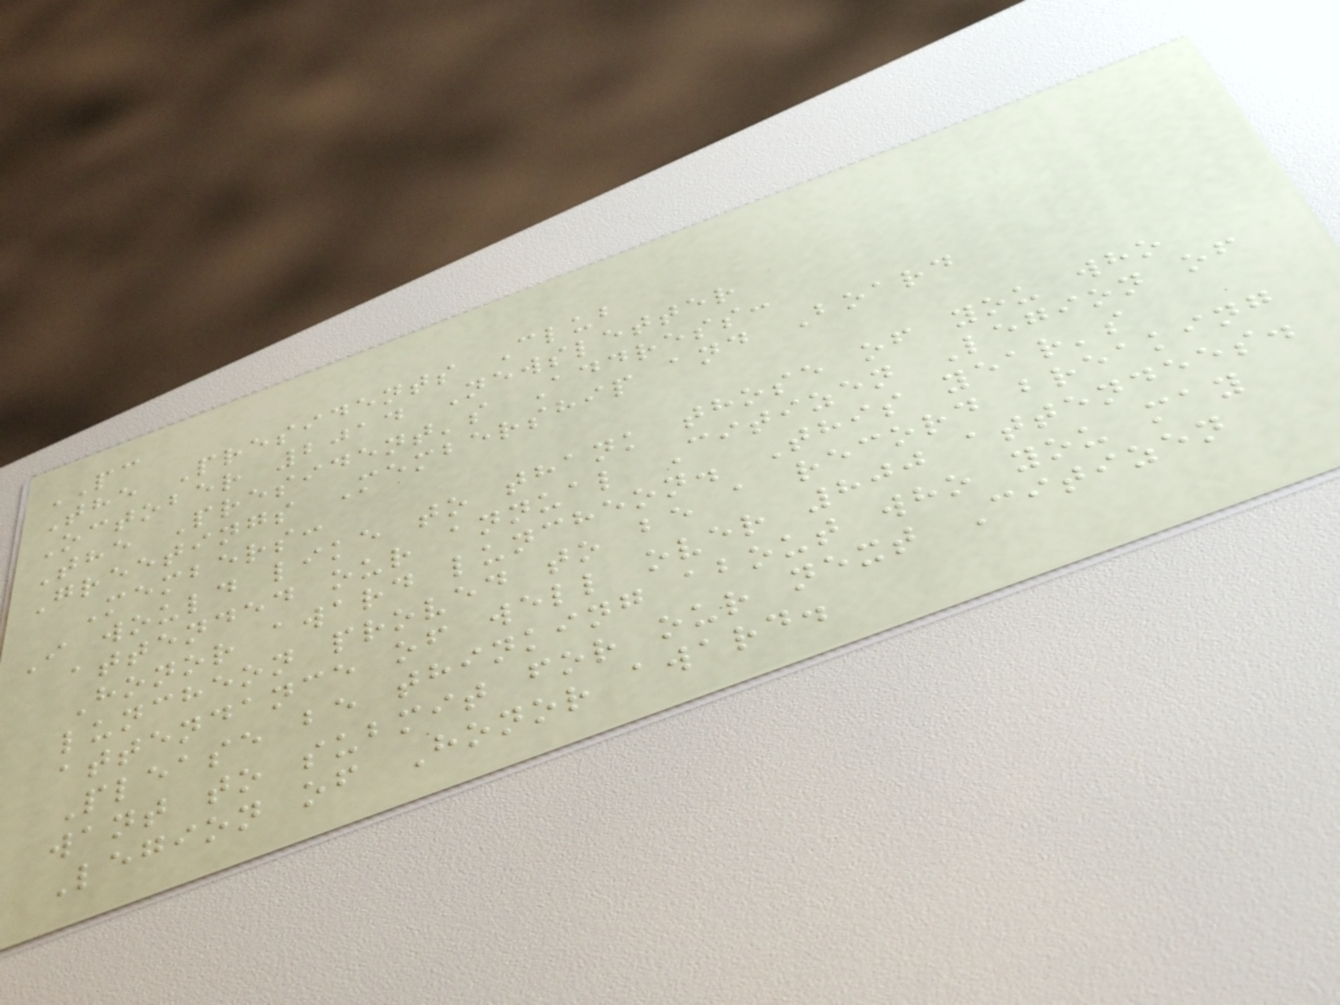PC
The Presidents Club
October 2014 Newsletter
The President's Address:
Greetings Membership and Board
Members:
I would like to thank those of you who
attended our annual Citizen Legion of
Honor award luncheon. This year's
luncheon proved to be a record breaking
attendance of well over 800 attendees.
Please be thinking about who you may
want to submit for our next Citizen
Legion of Honor award.
